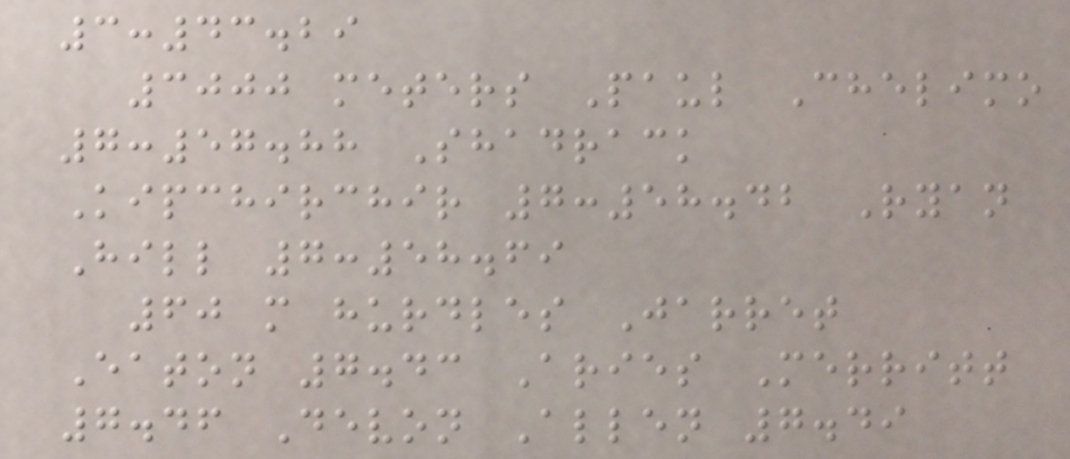3:43.29
3000 meters Paul Chelimo
7:57.88 Shadrack
Kipchirchir 7:58.42 Ryan
Hill 7:58.69
60 m hurdles Jarret
Eaton 7.43 Aries Merritt
7.46 Devon Allen 7.49
